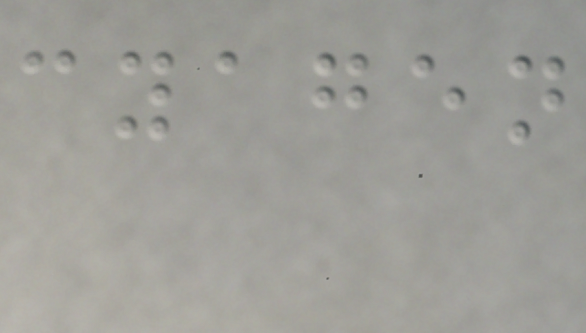cyagen
